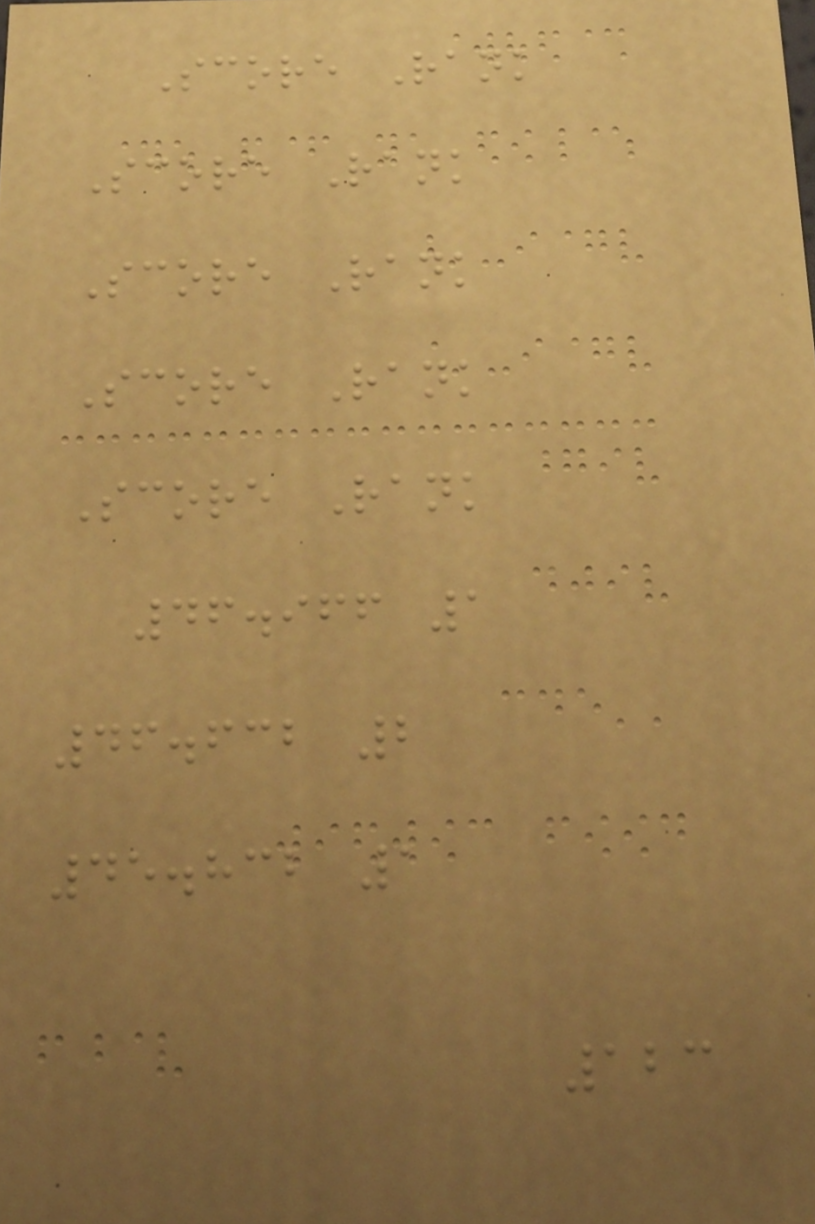Score Rank
Score Rank
Score Rank
Score Rank
Score Rank
46.966 1
46.632 2
45.832 1
123
